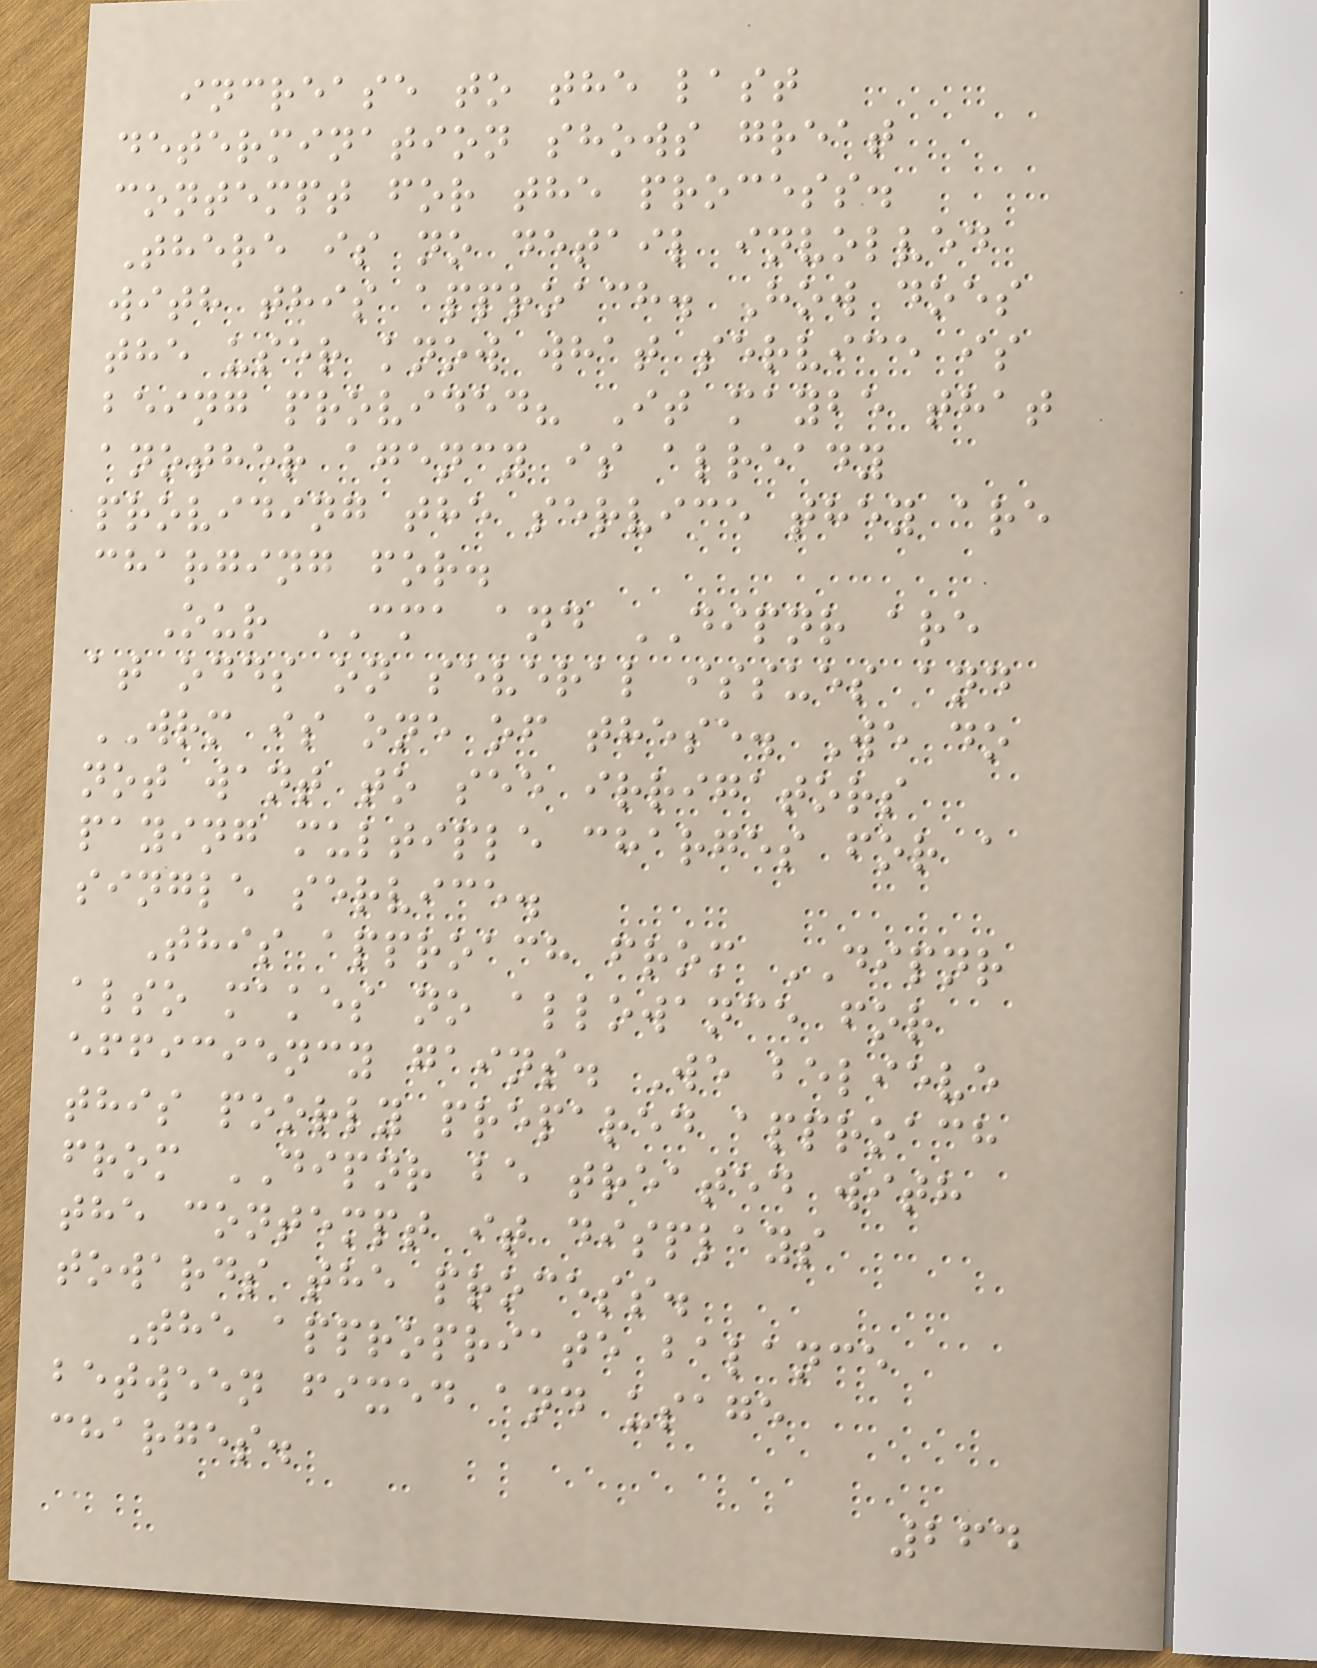increase to the last
determination shows great
contempt for the process.
There is no detail involved
with this approach. How does
the user know what service is
being provided? It maybe that
another agency is already
providing the service they are
charging for.
Our CMA and DIPNR are
at odds on several issues and
WRM is one of these. We do
not want to see irrigators
paying multiple charges for a
single service.
This approach from DIPNR
also makes no allowance for
efficiency gains. We believe
this poorly prepared approach
from DIPNR be treated with
the contempt it displays
towards the process.
The appropriate balance
between fixed and usage
charges.
264
